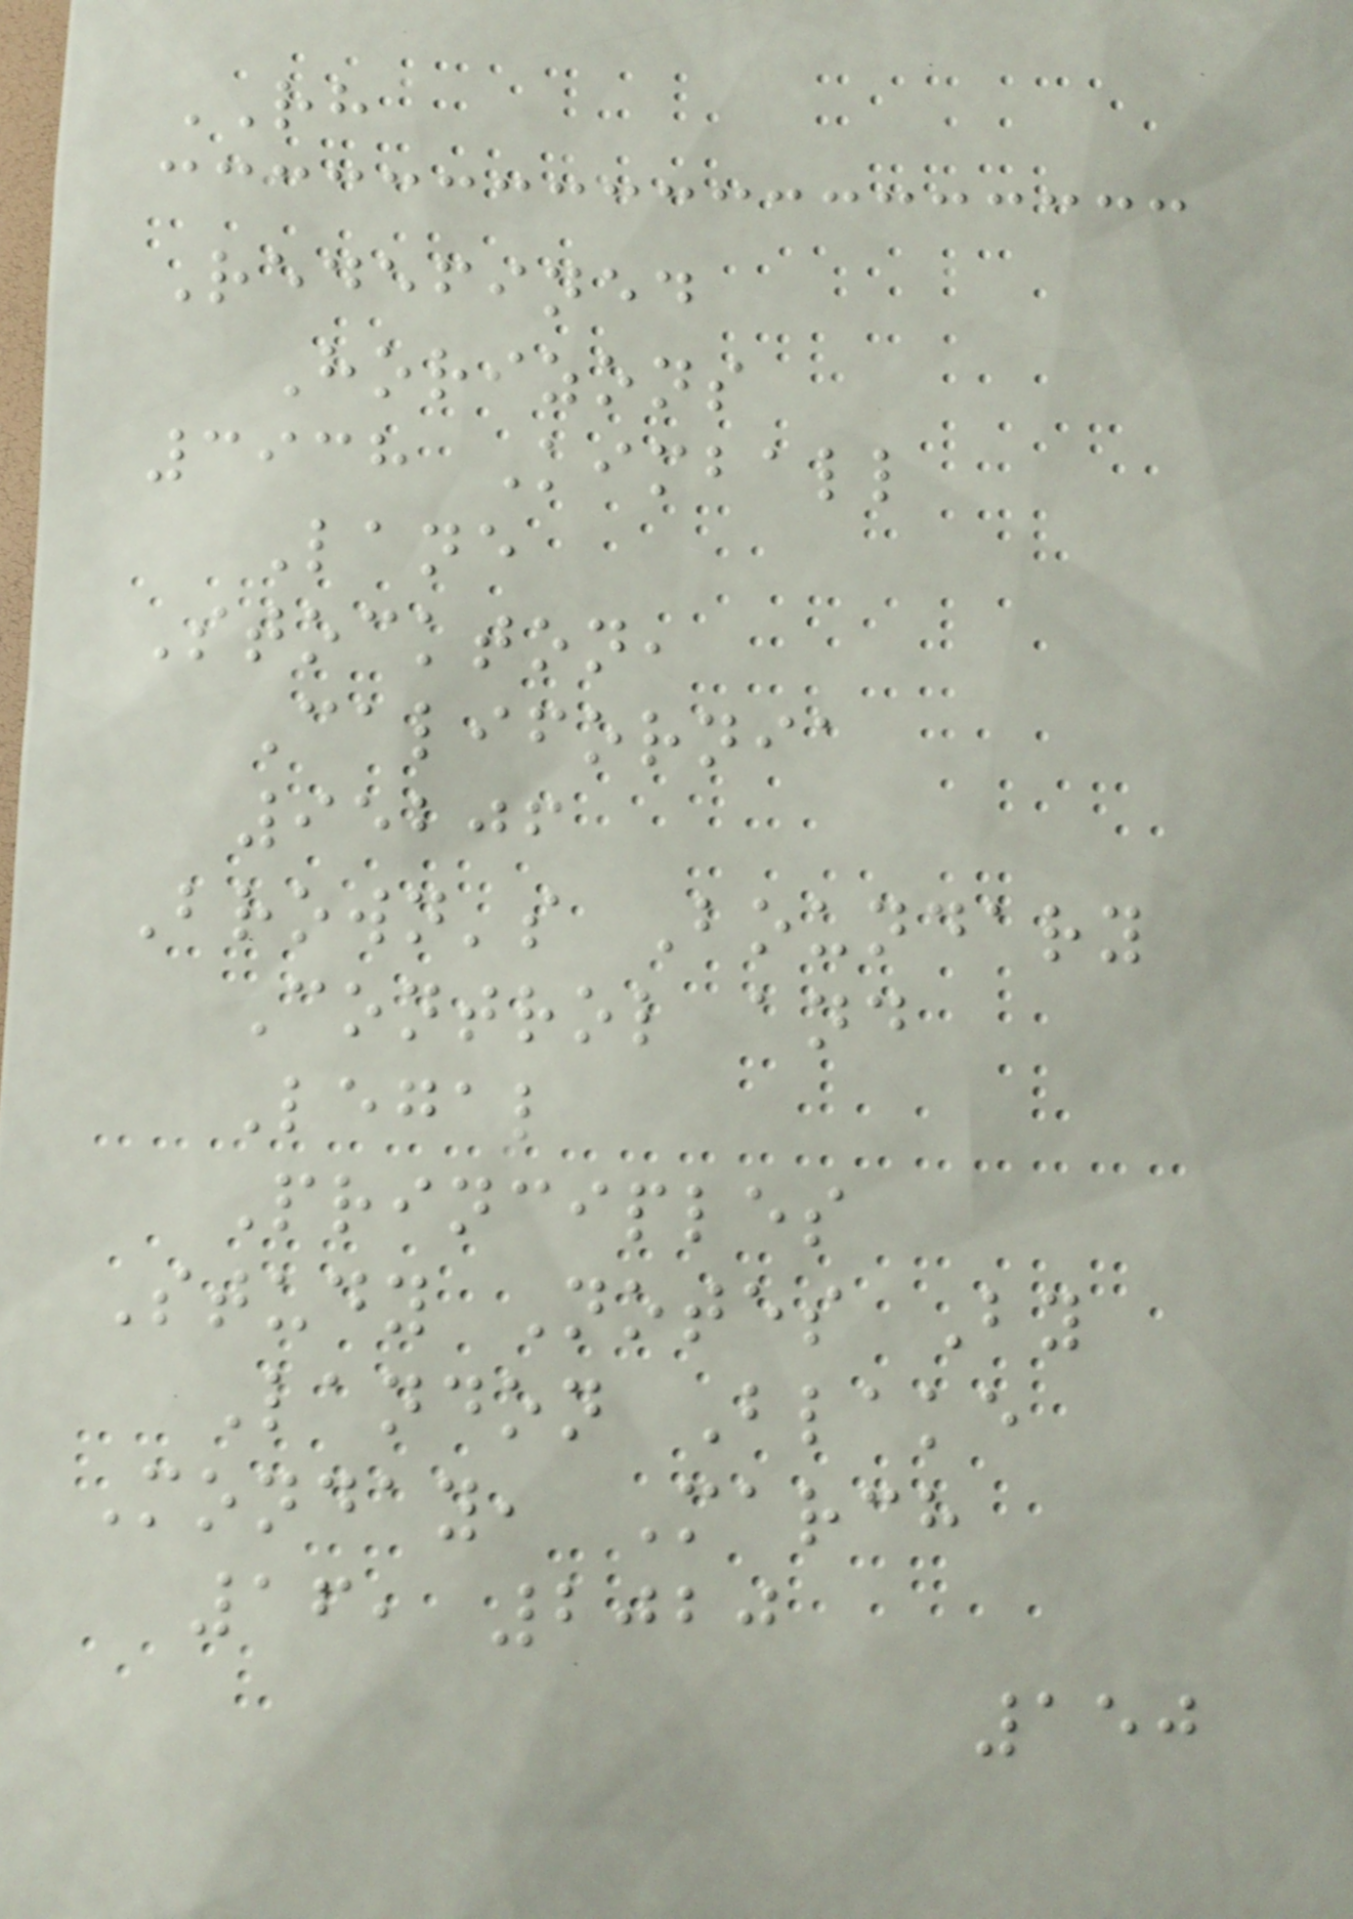RH
Redefined
Horizons
3938 Kimball
Lane
Stockton,
California
95206
Brown's Boundary
Control and
Legal
Principles
Study Notes By
Landon Blake
Monday, March
16, 2020
150
